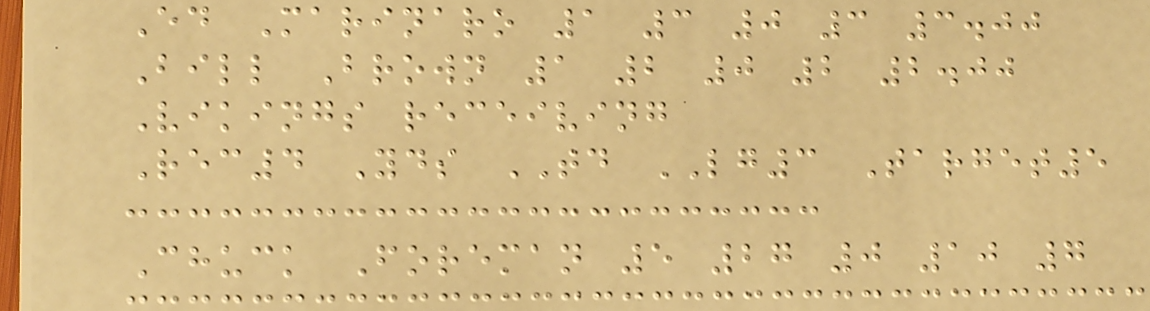Ed Marinaro 1 3 0 3 3.00
Bill Brown 1 2 0 2 2.00
Vikings receiving
Rec4 Yds TD LG3 Target5
Chuck Foreman 5 27 0 10 7
